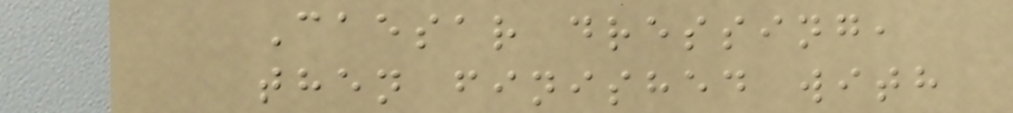Caesar dressing,
then finished with
